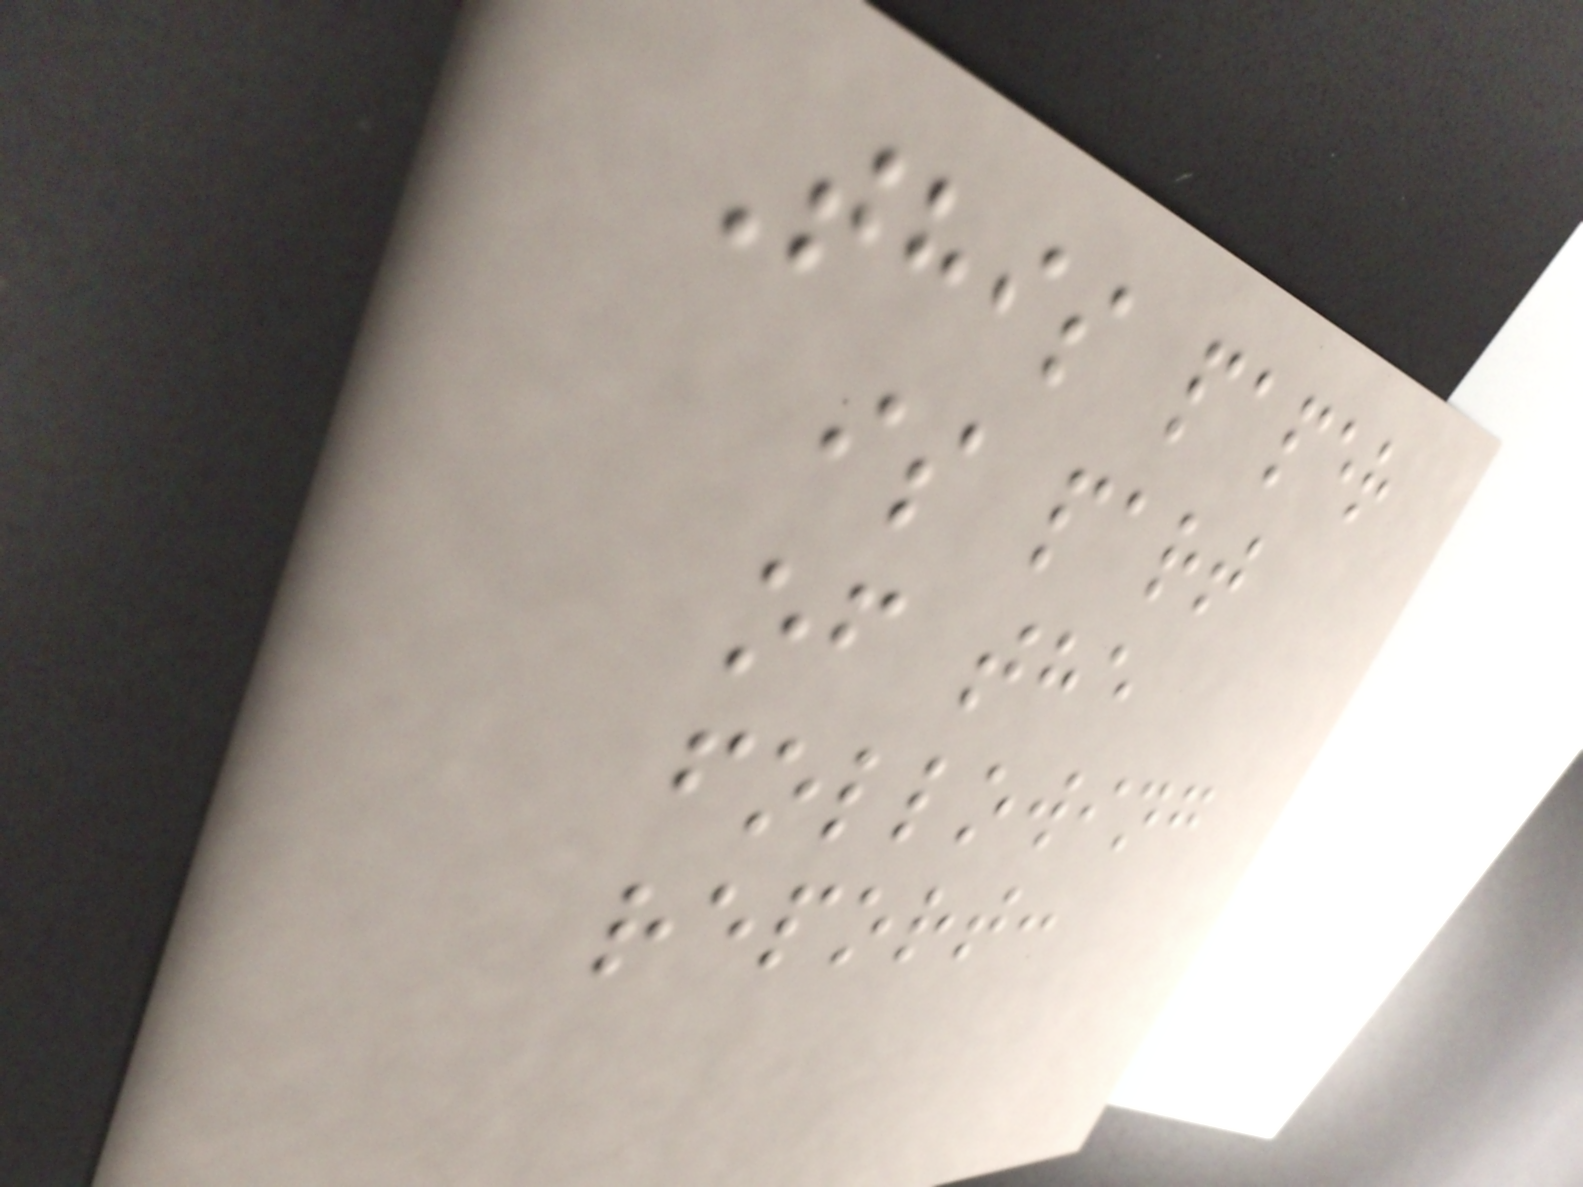This paper
is part
of the
following
report:
